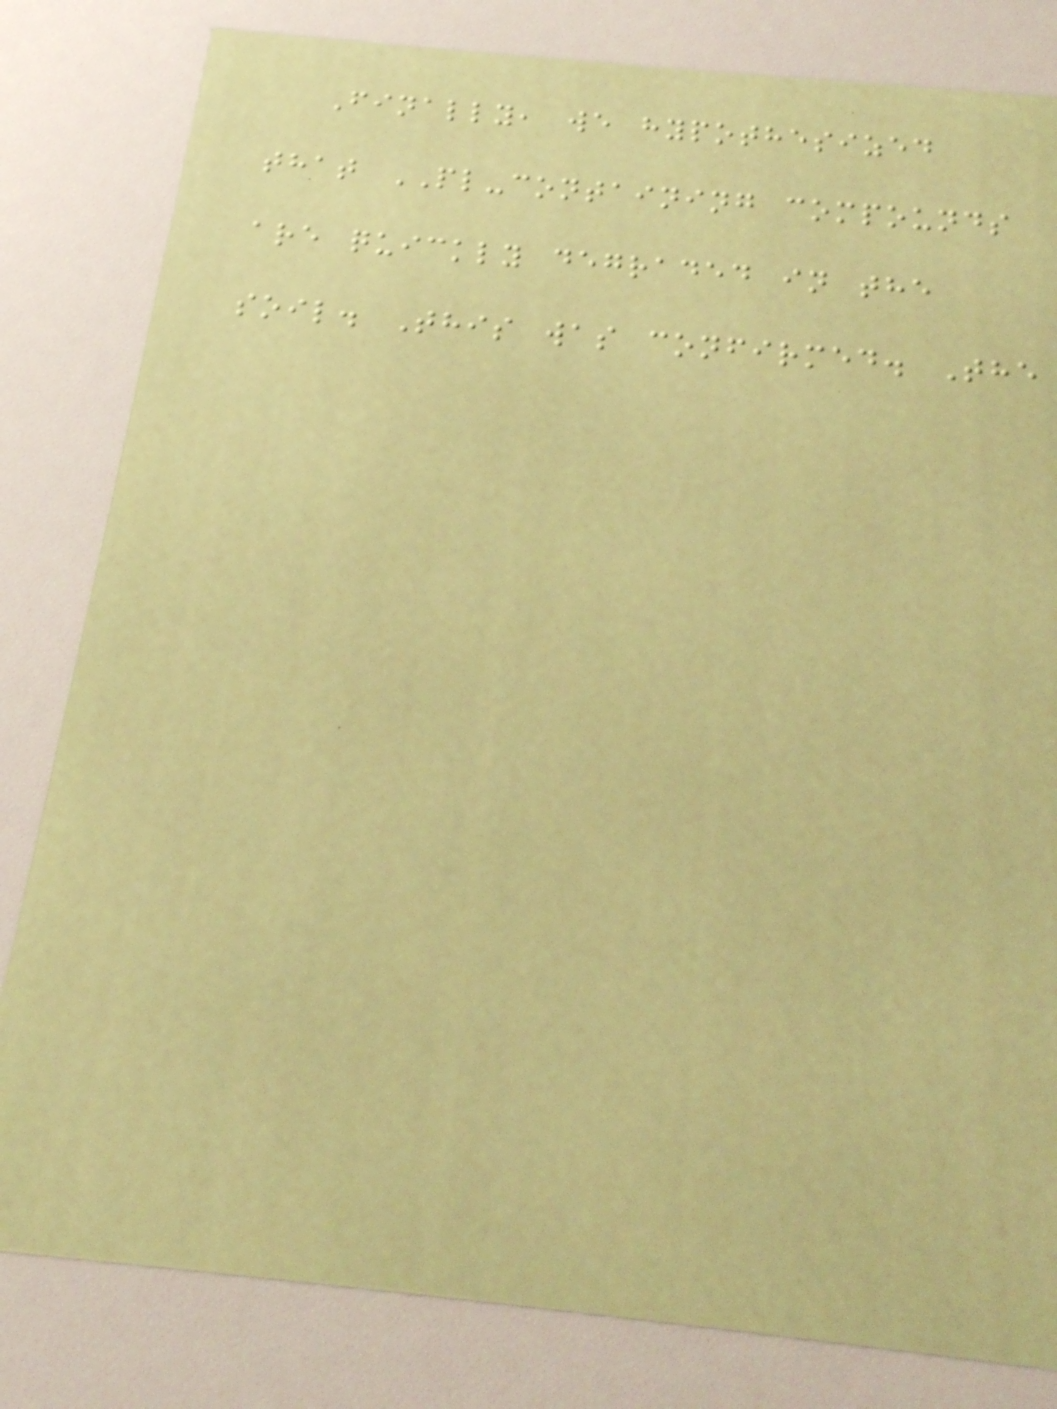Finally, we hypothesized
that PL-containing compounds
are quickly degraded in the
soil. This was confirmed. The
